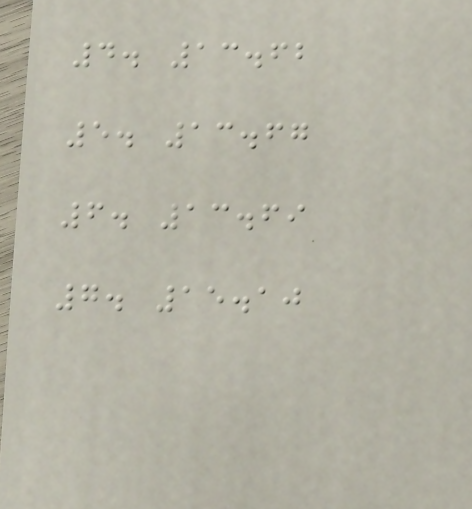4. 13.62
5. 13.67
6. 13.69
7. 15.10
